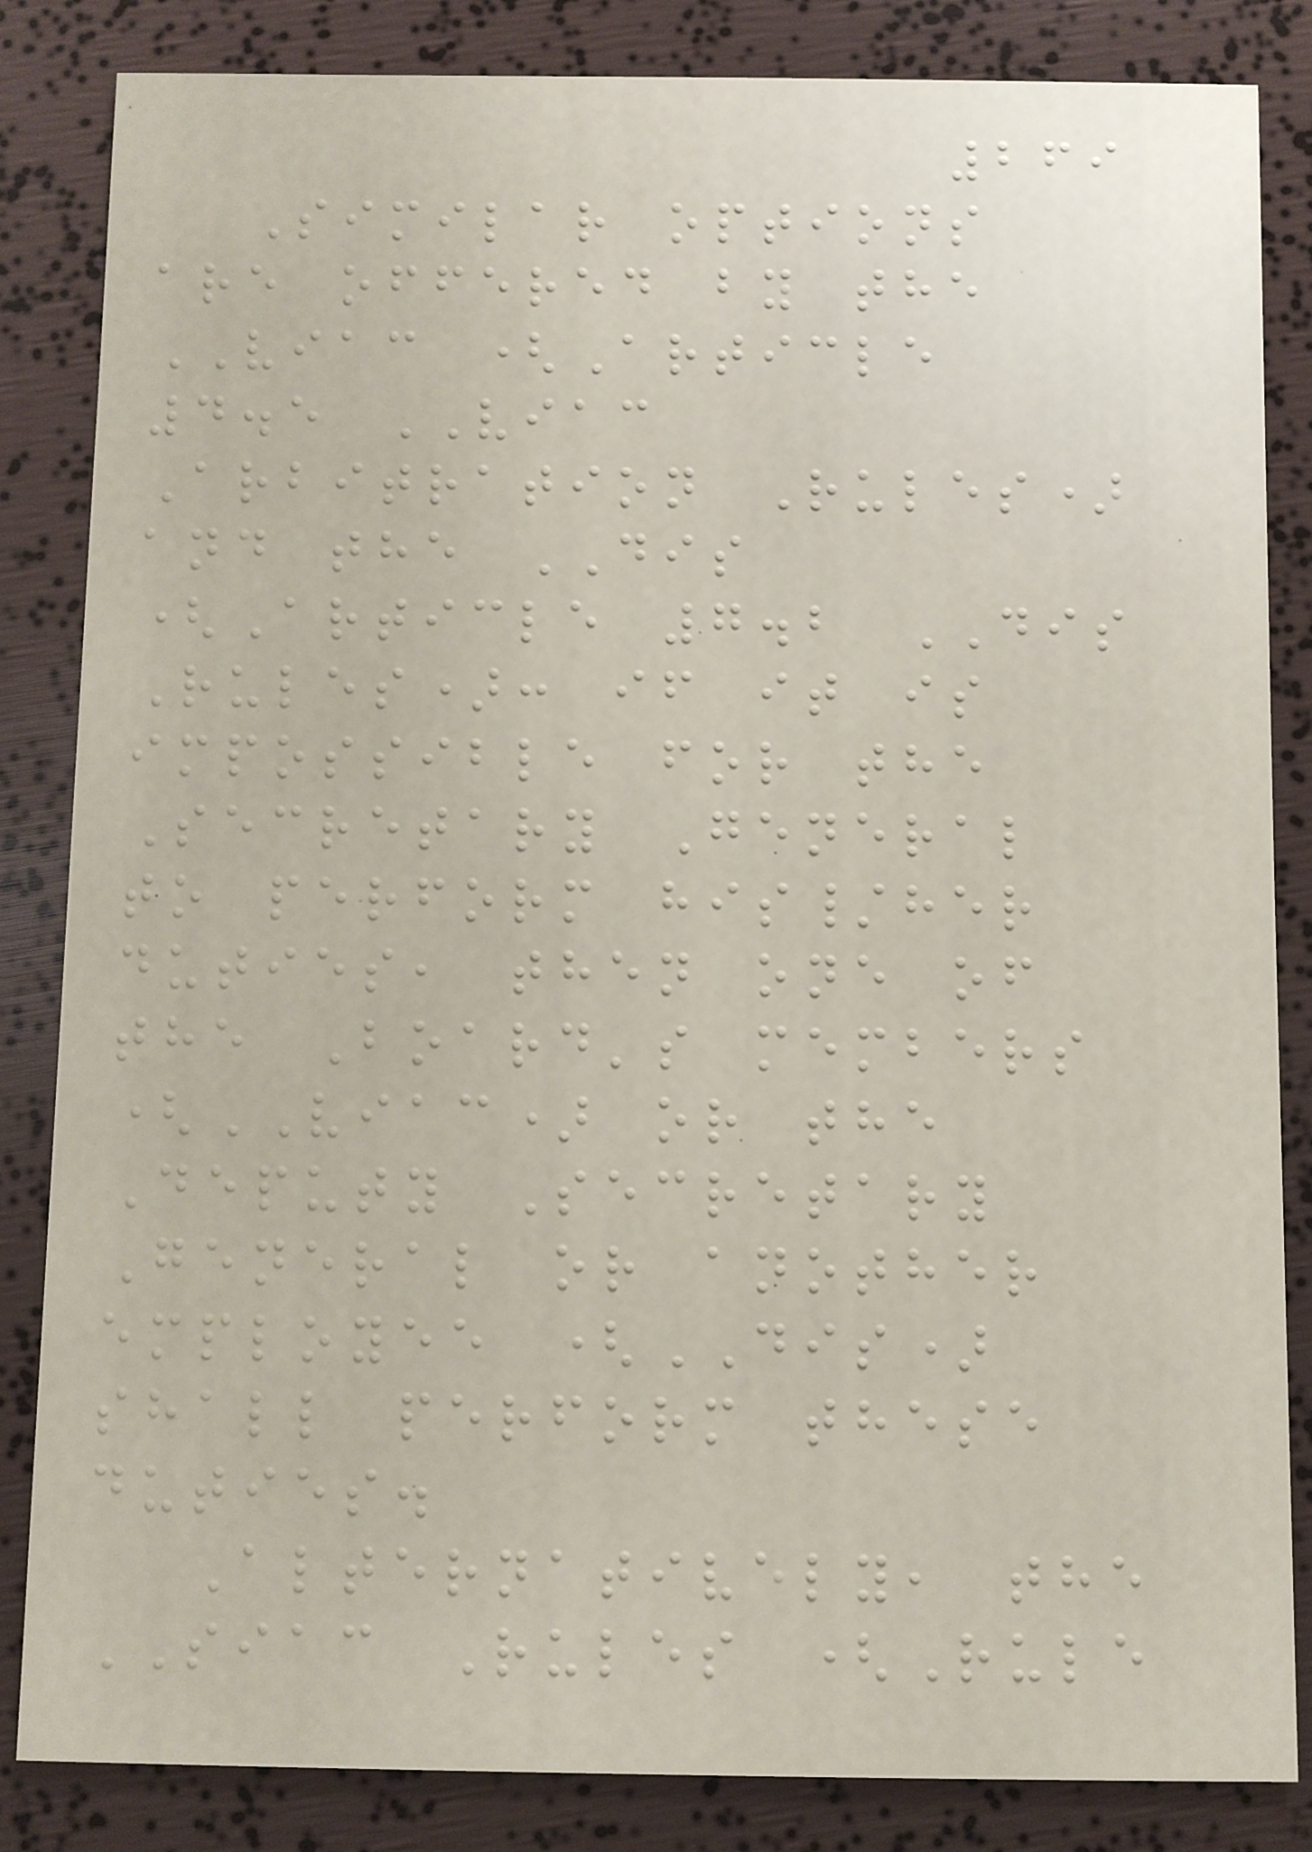269
Similar options
are offered by the
VIAC (Article
4.5 VIAC
Arbitration Rules)
and the DIS
(Article 7.2 DIS
Rules): if it is
impossible for the
Secretary General
to perform his/her
duties, then one of
the Board's members
(VIAC) or the
Deputy Secretary
General or another
employee (DIS)
shall perform these
duties.
Alternatively, the
SIAC Rules (Rule
